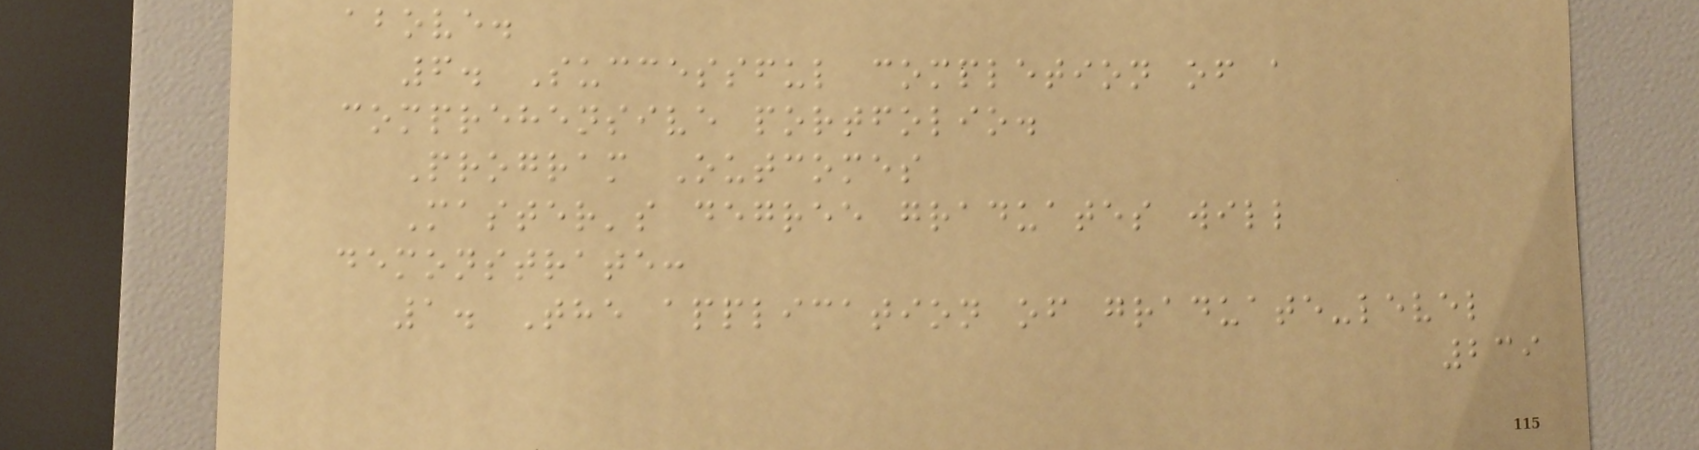above.
6. Successful completion of a
comprehensive portfolio.
Program Outcomes
Master's degree graduates will
demonstrate:
1. The application of graduate-level
239
